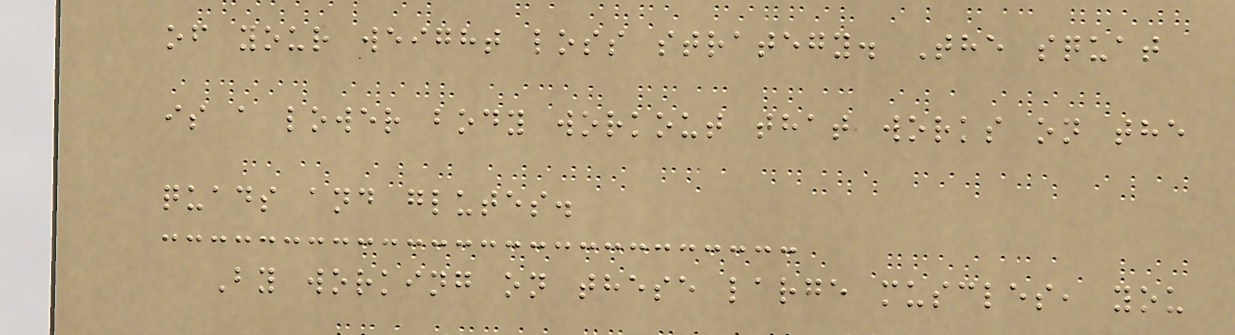of your weight loss strategy. The squat
is a lower body workout that works on the
quads and glutes.
By working on these large muscles, you
